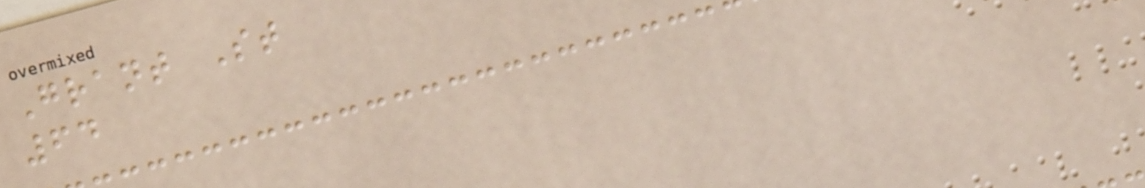Grant St
64
